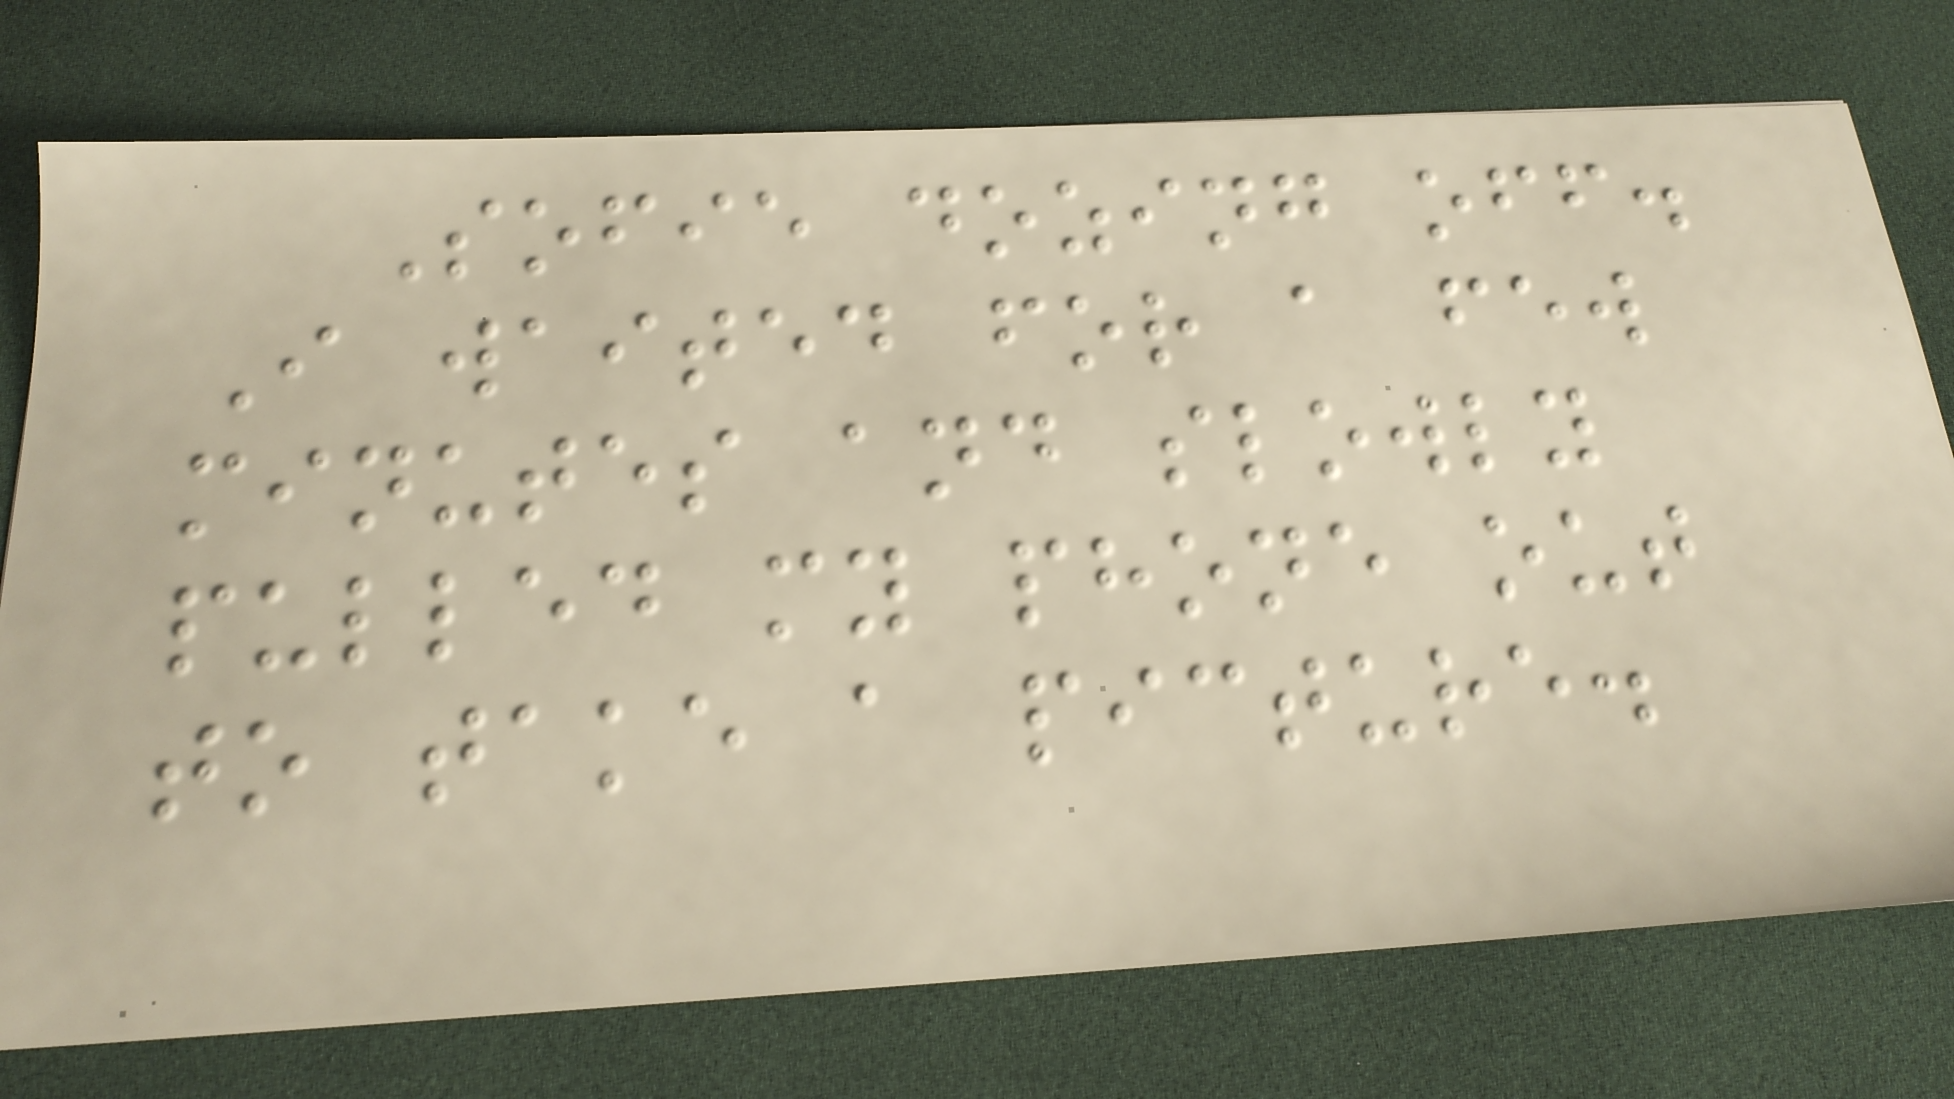Sofie dozing off.
I waited for a few
minutes and slowly
pulled my phone out
to take a picture.
